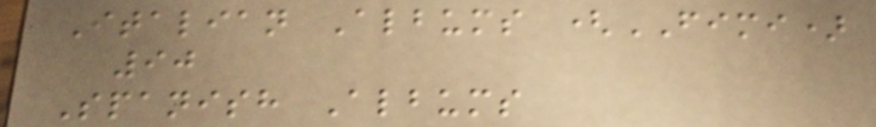Italian Albums (FIMI)
90
Spanish Albums
